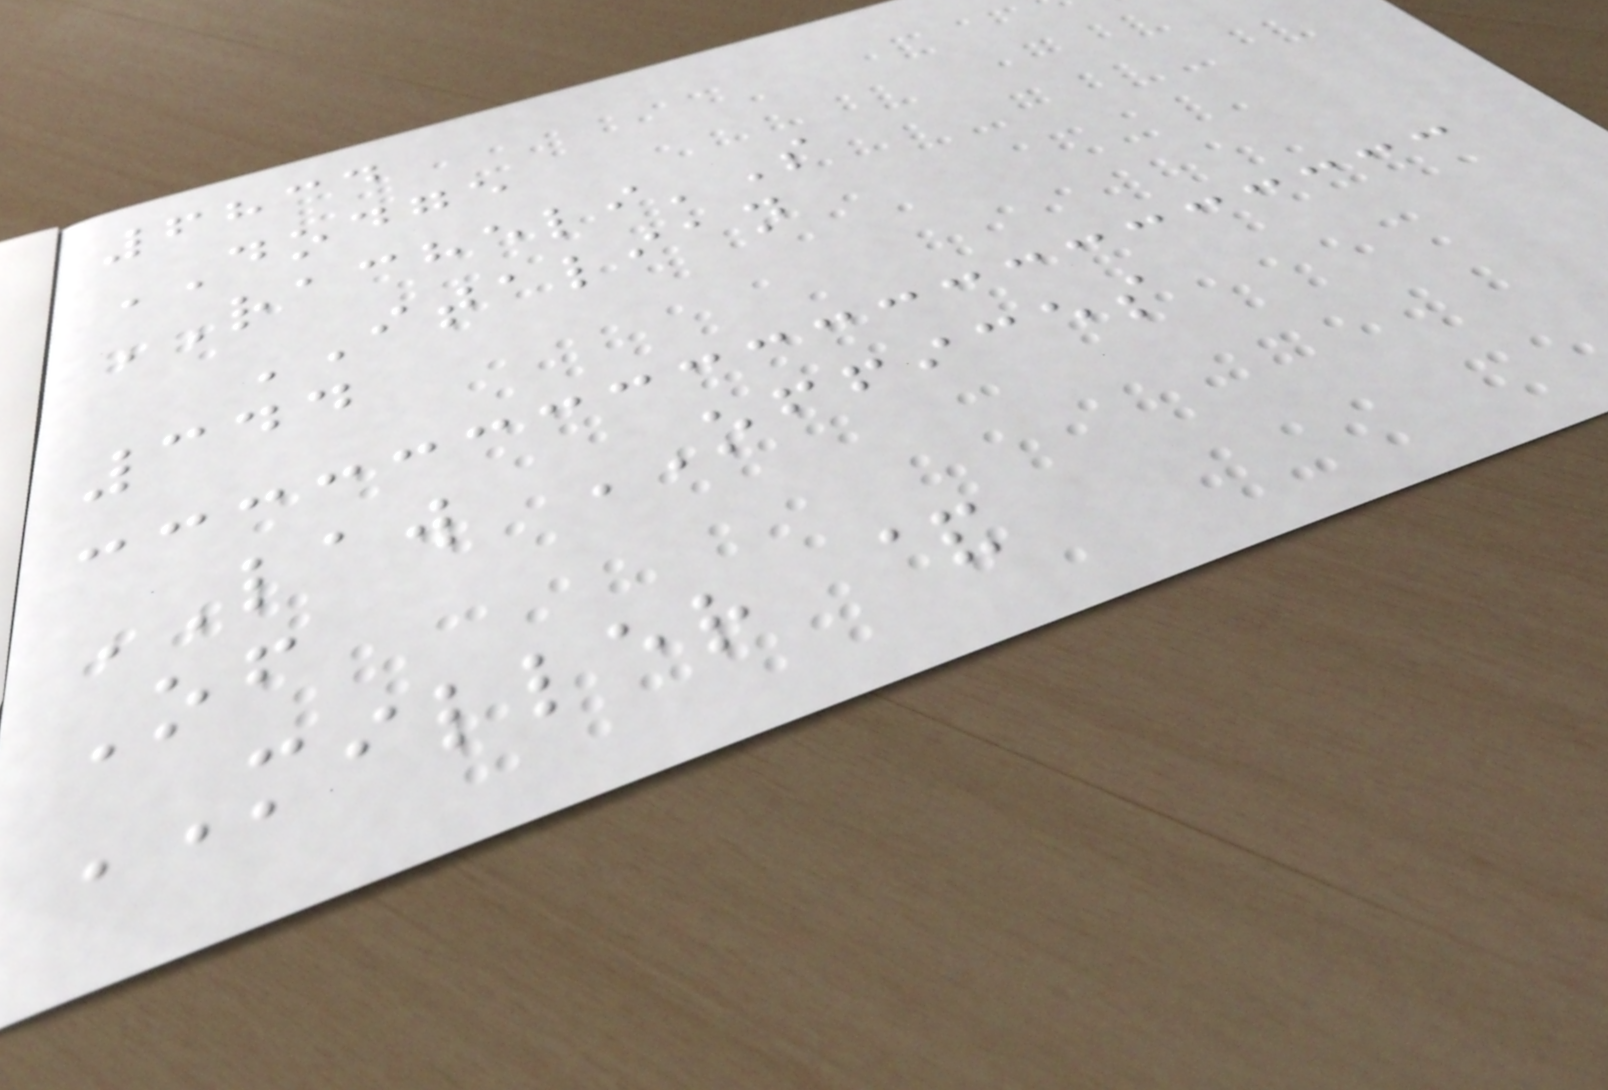6834
DODGE
RACHELI'S
ITALIAN
344
LAW OFFICES
Of
MILLER &
